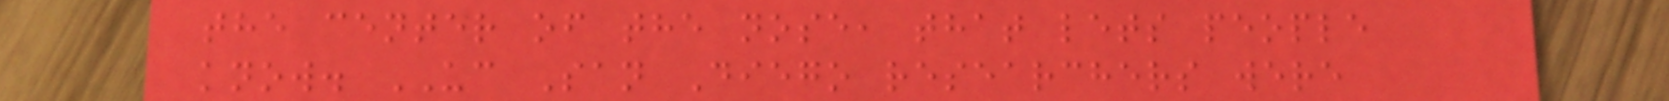the center of the nose, that lets people
know. UC San Diego researchers were
